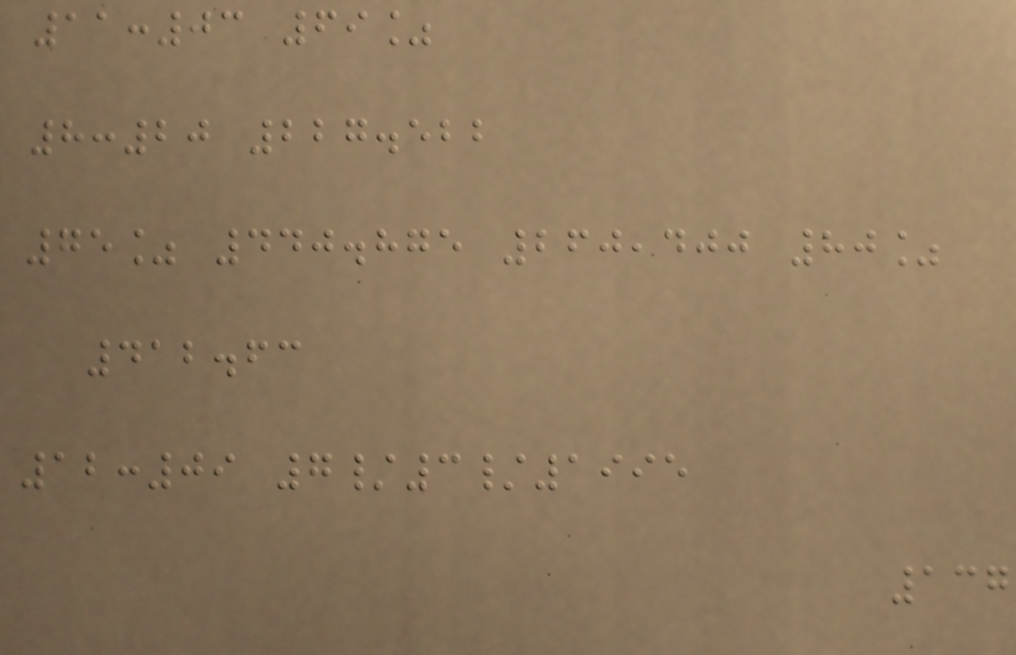11:03 69%
8:20 227.522
75% 440.875 260,400 80%
412.63
12:09 7/3/1995
137
